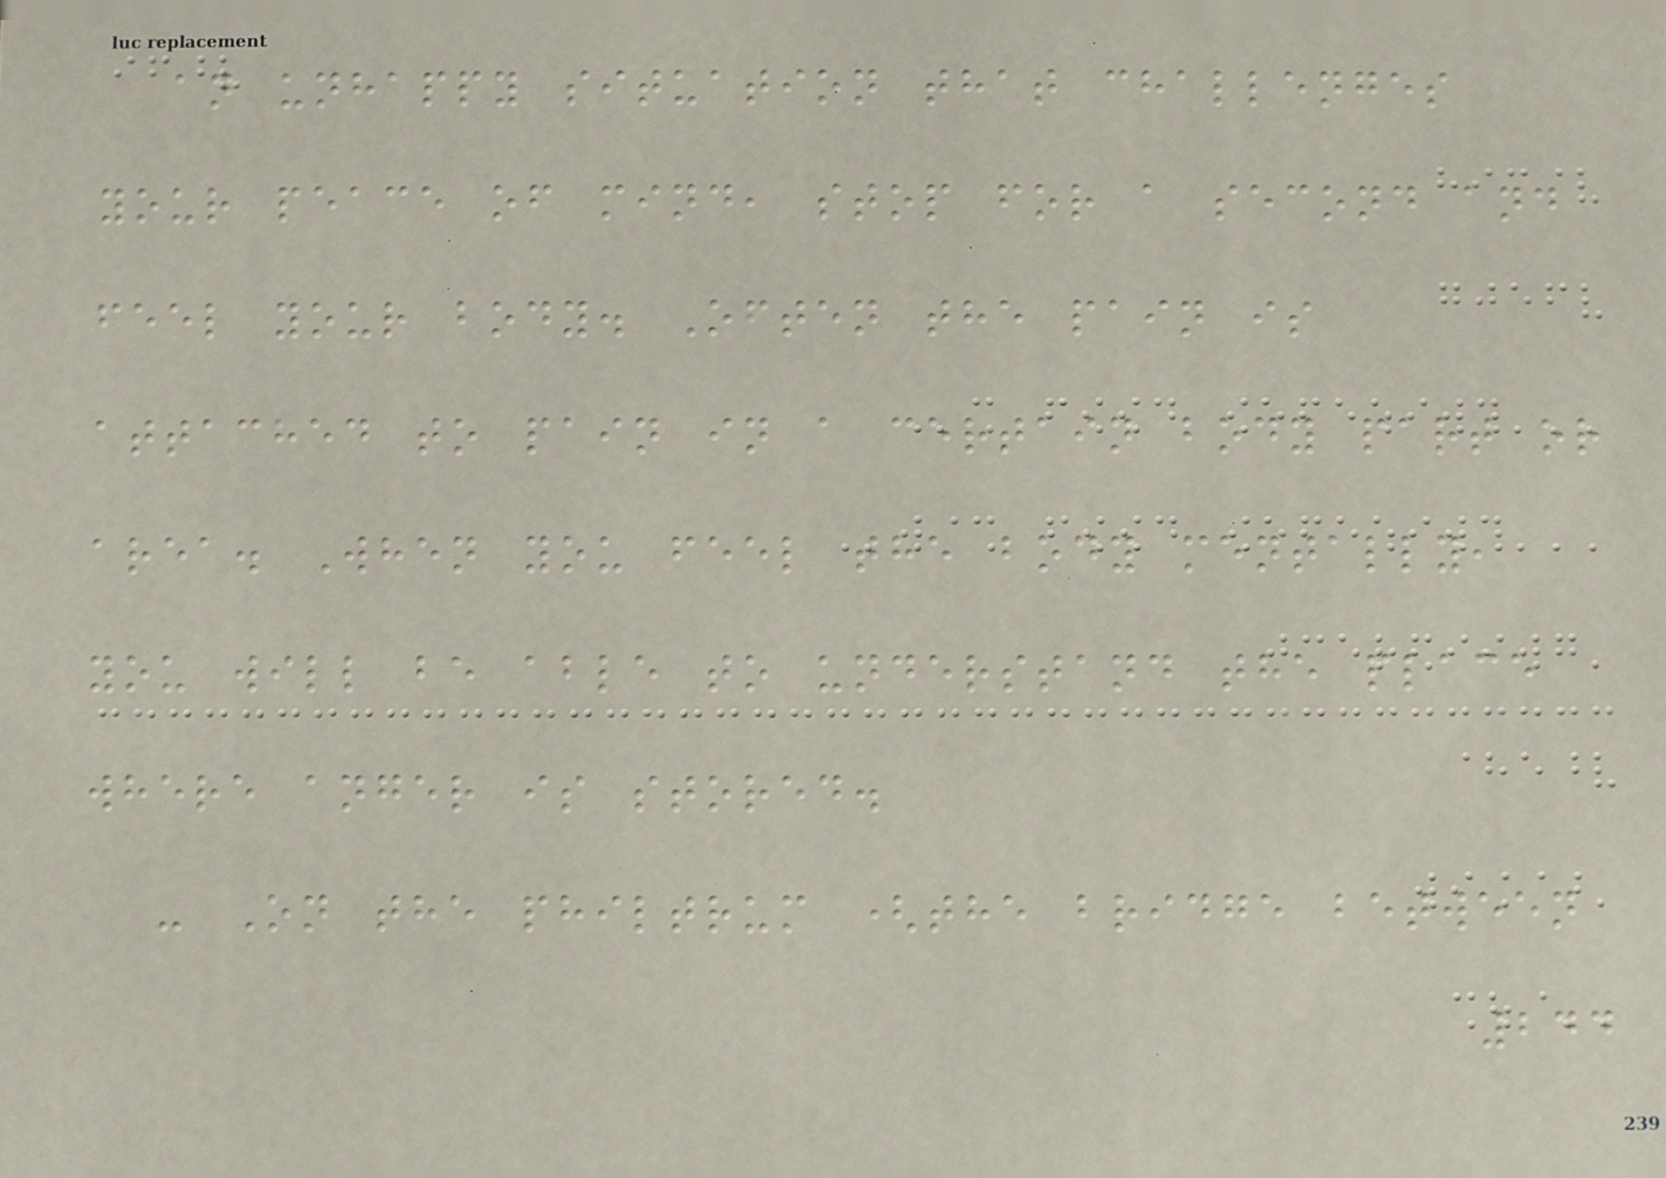an unhappy situation that challenges
your peace of mind, stop for a second and
feel your body. Often the pain is
attached to pain in a certain body part or
area. When you feel the body mentally,
you will be able to understand the place
where anger is stored.
- On the philtrum (the bridge between
244
